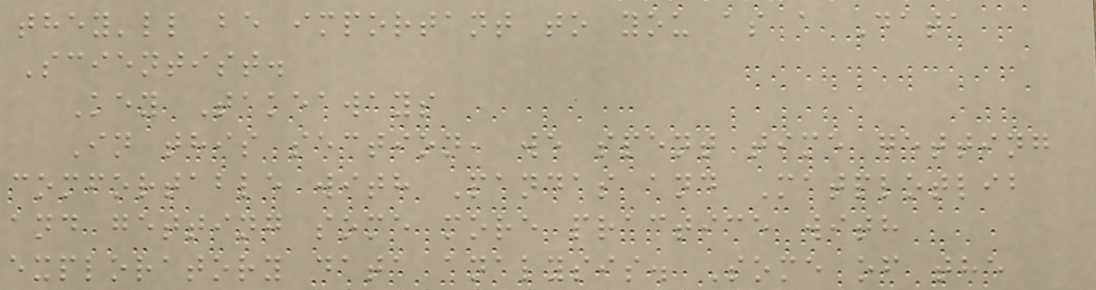they'll be important to you as a Data
Scientist.
Key Takeaways
In this section, we spent time getting
comfortable with Pandas and Matplotlib
and getting some more practice with
exploratory data analysis. Some of the
